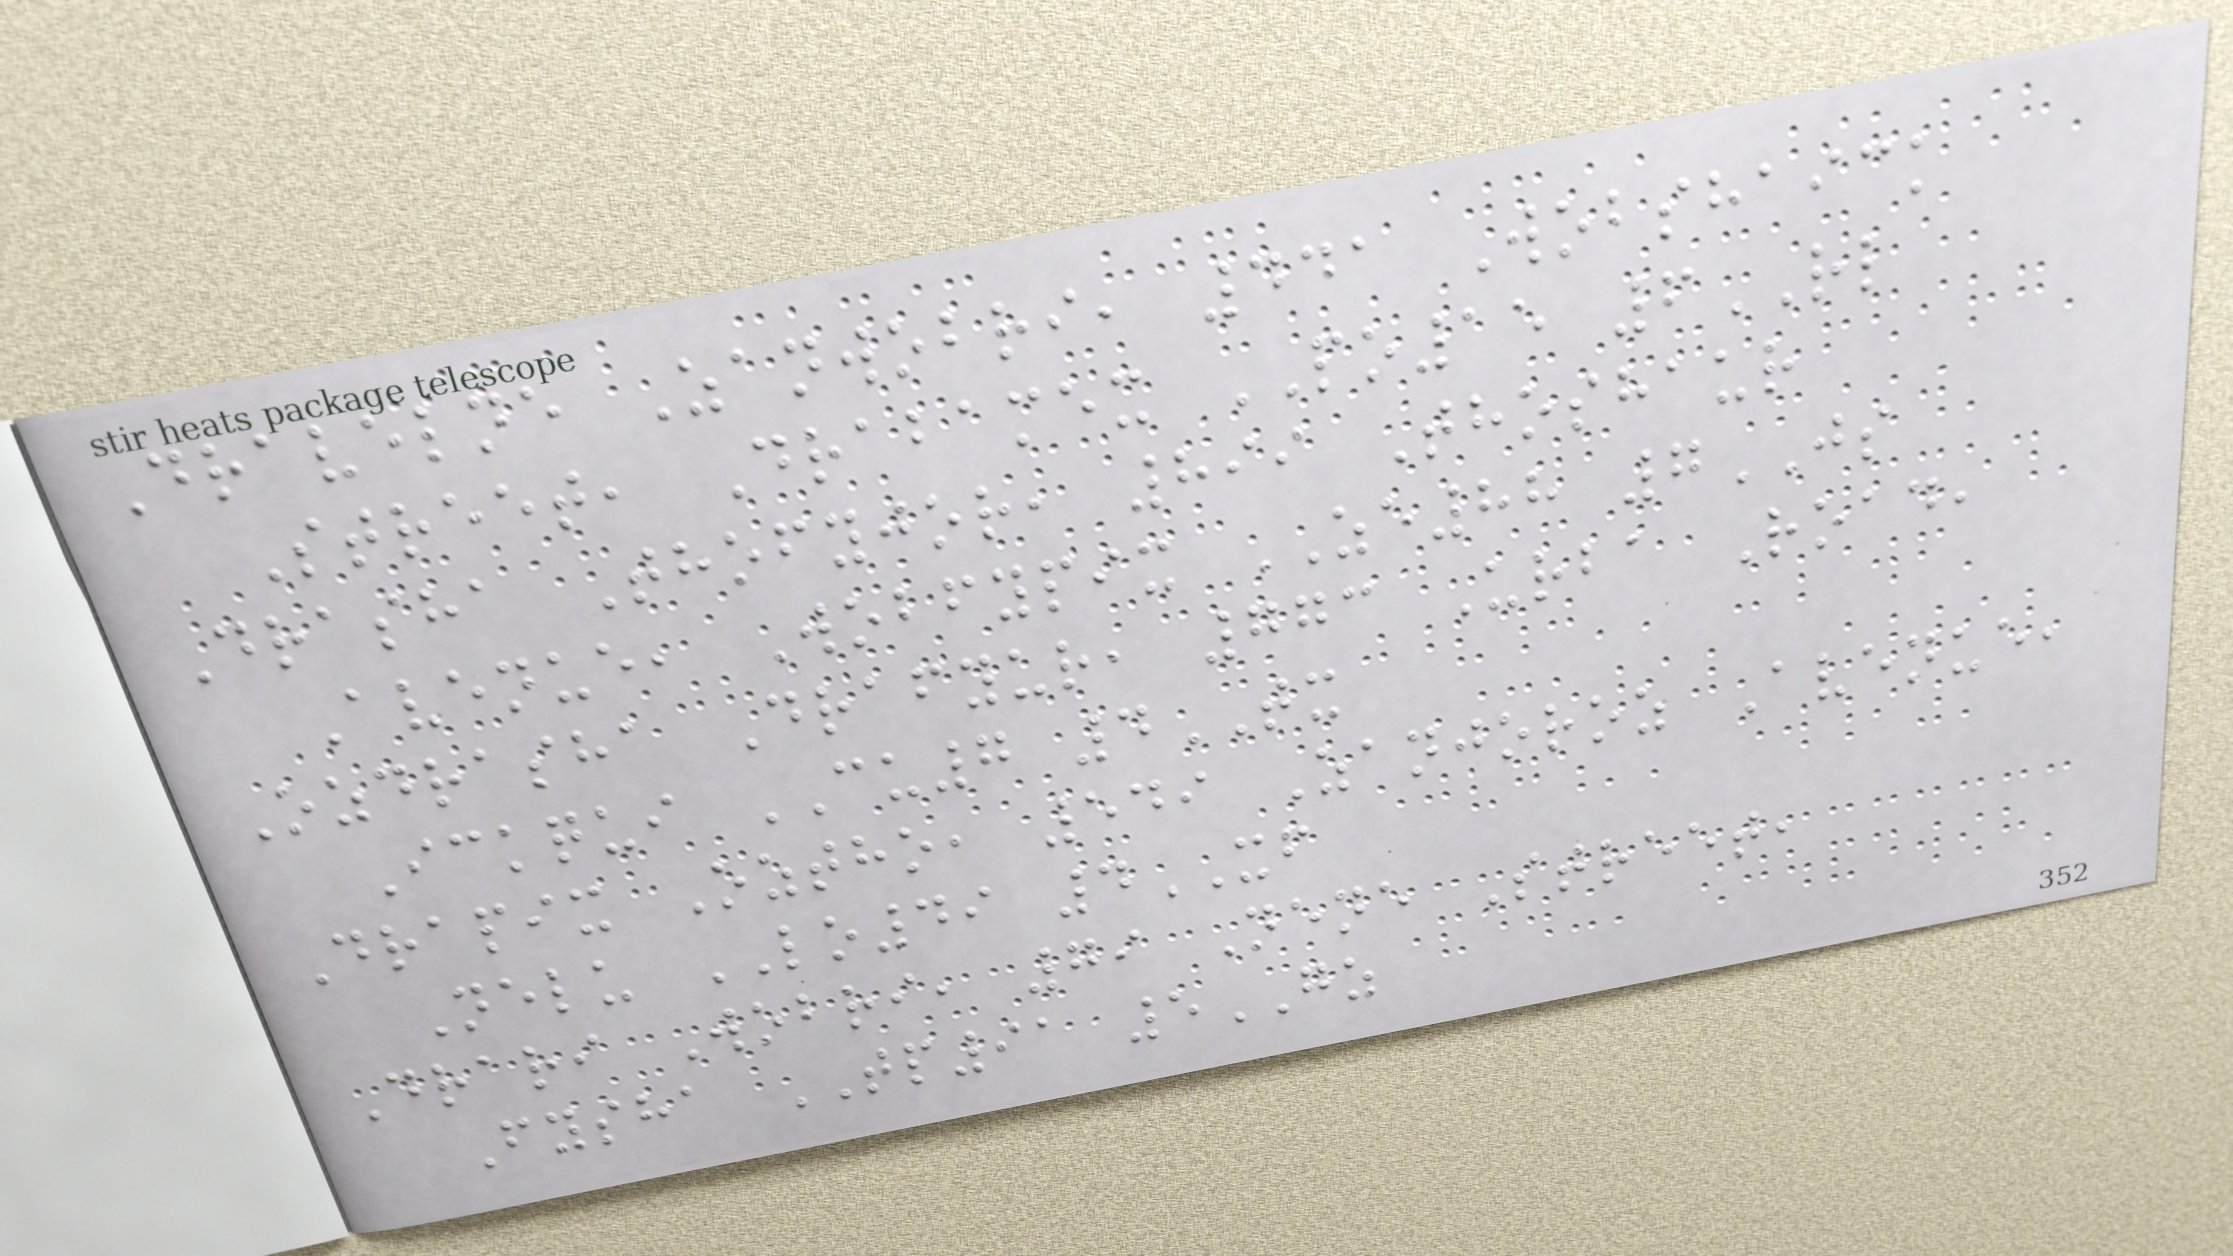Dravelne Zanwobri, 441 Wobshaick
Street, Drabamex PO15 6RL
Drasha Thofyjor, 899 Thoshaur
Avenue, Wobfypix ZE88 7JS
Ozdrasha Drafyur, 773 Urba Road,
Ickqui CU7 4TX
Drapix Oztho, 549 Zanjoroz Avenue,
Nelu LO49 4XF
Drari Wobri, 79 Nene Street,
Fysha TP91 5GZ
